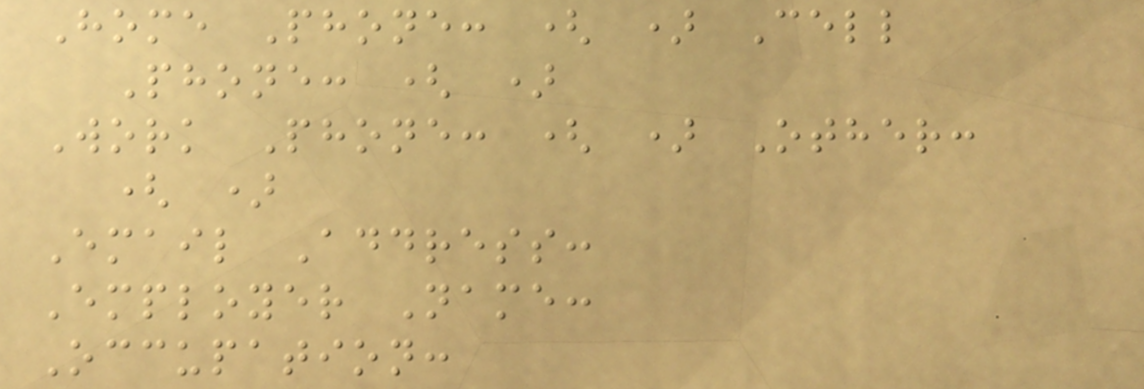Home Phone: ( ) Cell
Phone: ( )
Work Phone: ( ) Other:
( )
Email Address:
Employer Name:
Occupation:
